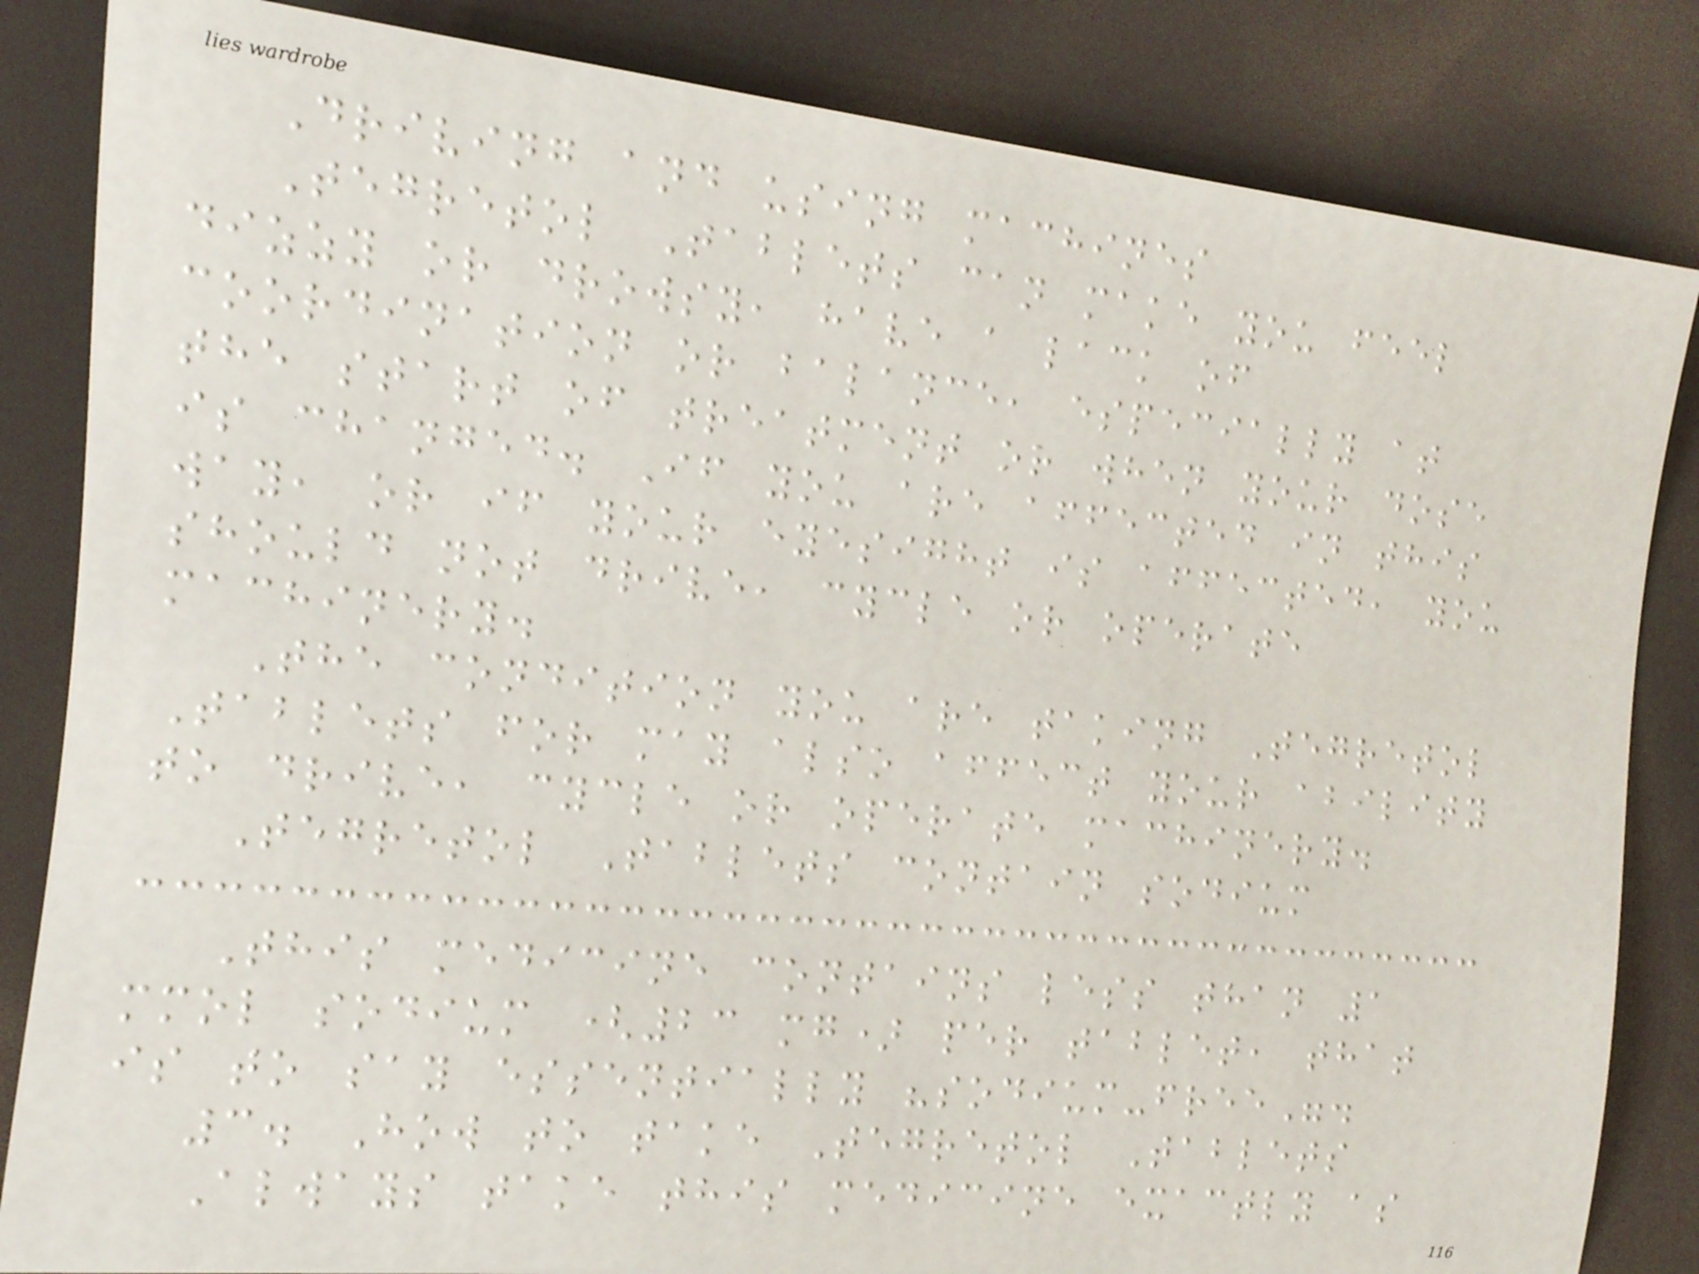Driving and using machines
Tegretol Tablets can make you feel
dizzy or drowsy, have a lack of
coordination or balance, especially at
the start of treatment or when your dose
is changed. If you are affected in this
way, or if your eyesight is affected, you
should not drive, cycle or operate
machinery.
The condition you are taking Tegretol
Tablets for may also affect your ability
to drive, cycle or operate machinery.
Tegretol Tablets contain sodium
This medicine contains less than 1
mmol sodium (23 mg) per tablet, that
is to say essentially "sodium-free".
3. How to take Tegretol Tablets
Always take this medicine exactly as
